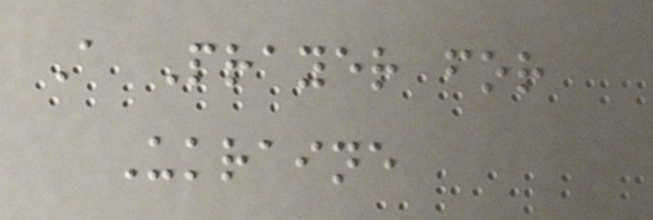A Prayer for
Ukraine
